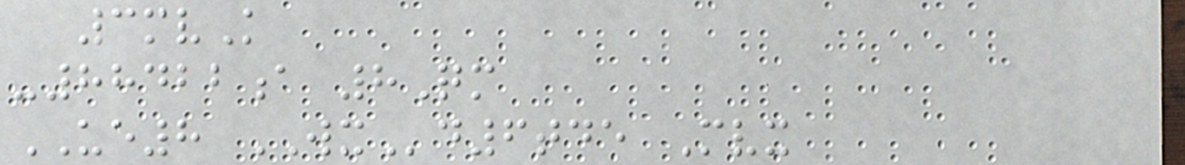3mvK
-88422a 8Qm
UE8 WXd6tde Mvx
